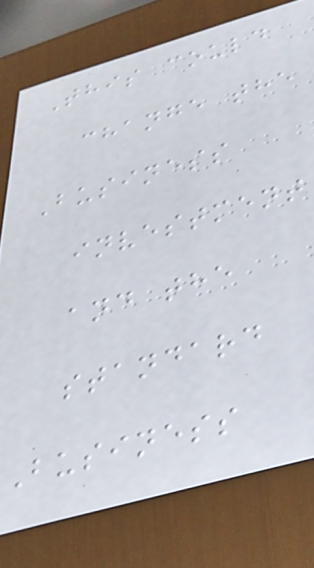This could
change the
Business
investment
and the
standard
Business
